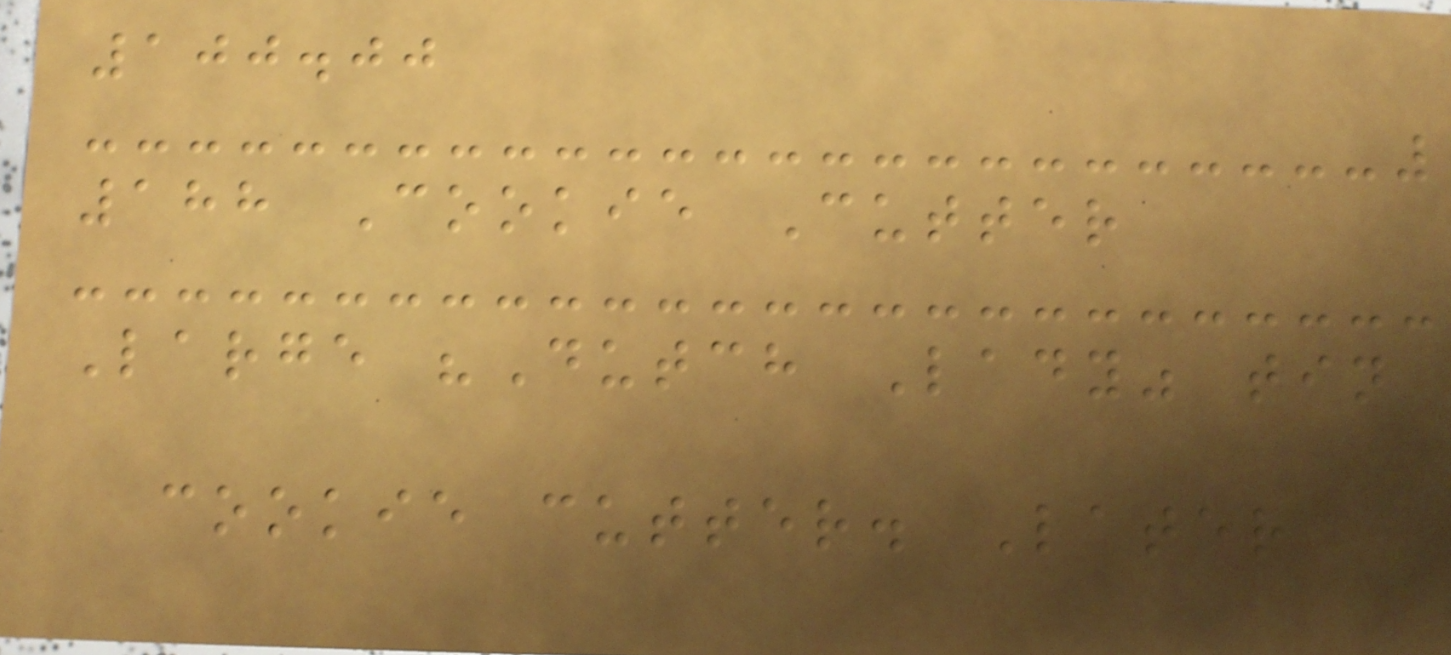100.00
188 Cookie Cutter
Large "Dutch Lady" tin
cookie cutter. Later
